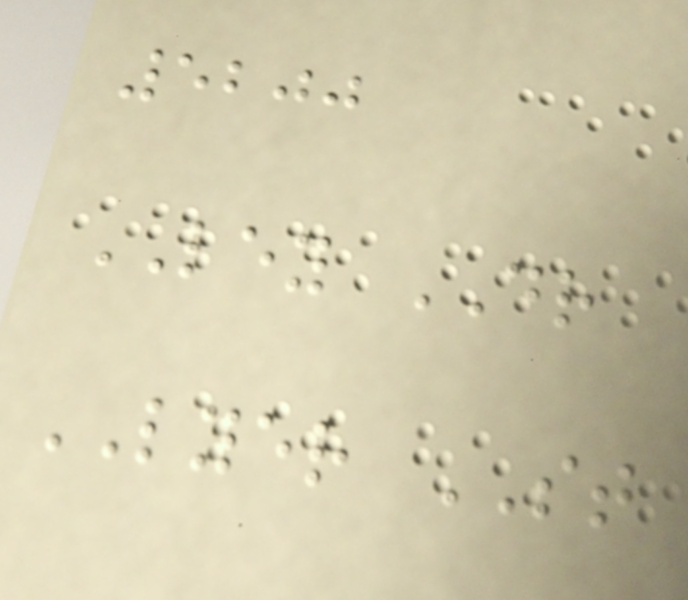5200
LEY DR
LYER ST
